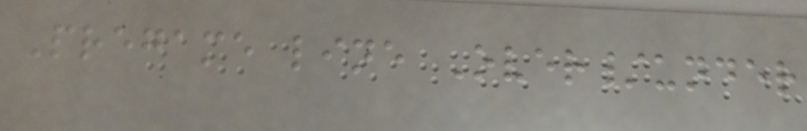Pregame line Over/under
